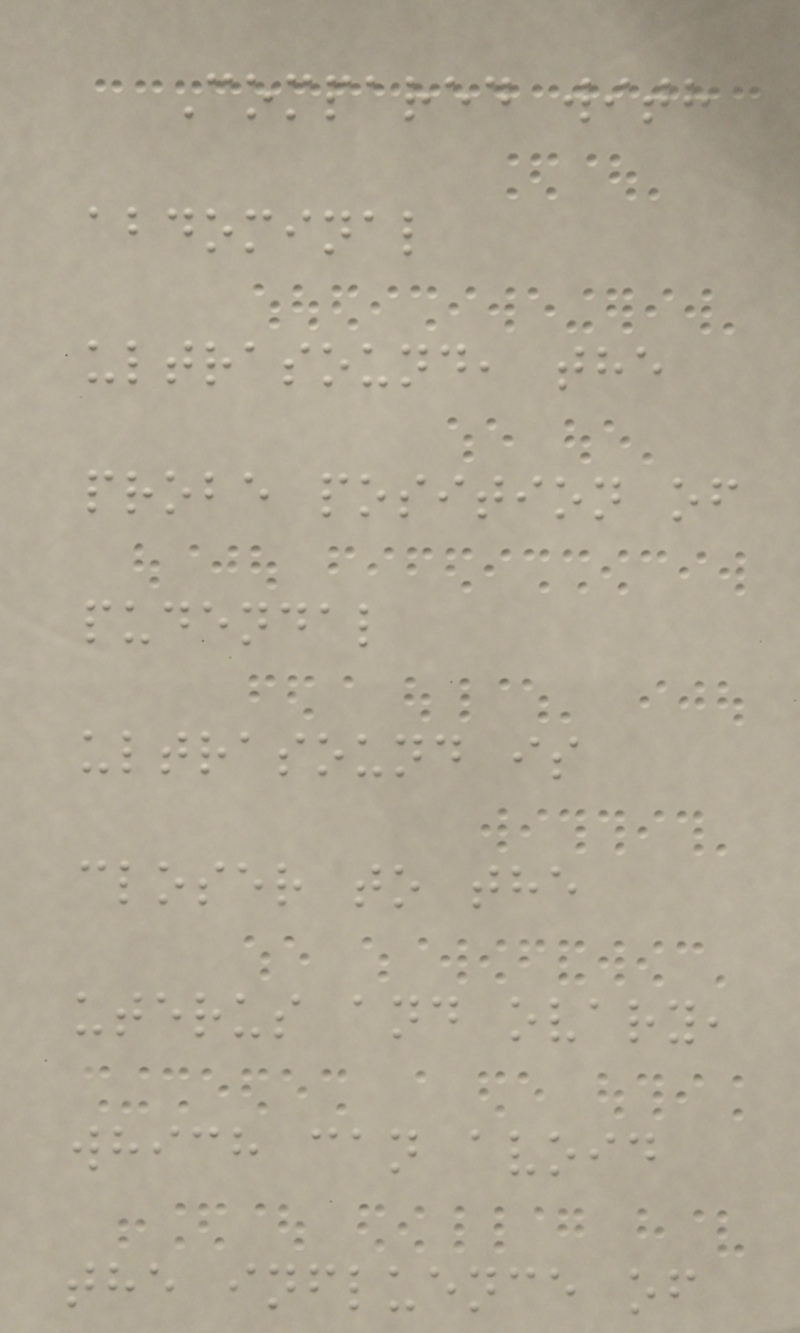Compared with
abdominal
ultrasound, the
probe position of
pudendal
ultrasound is
closer to the
uterus and ovary,
which can avoid
the influence of
